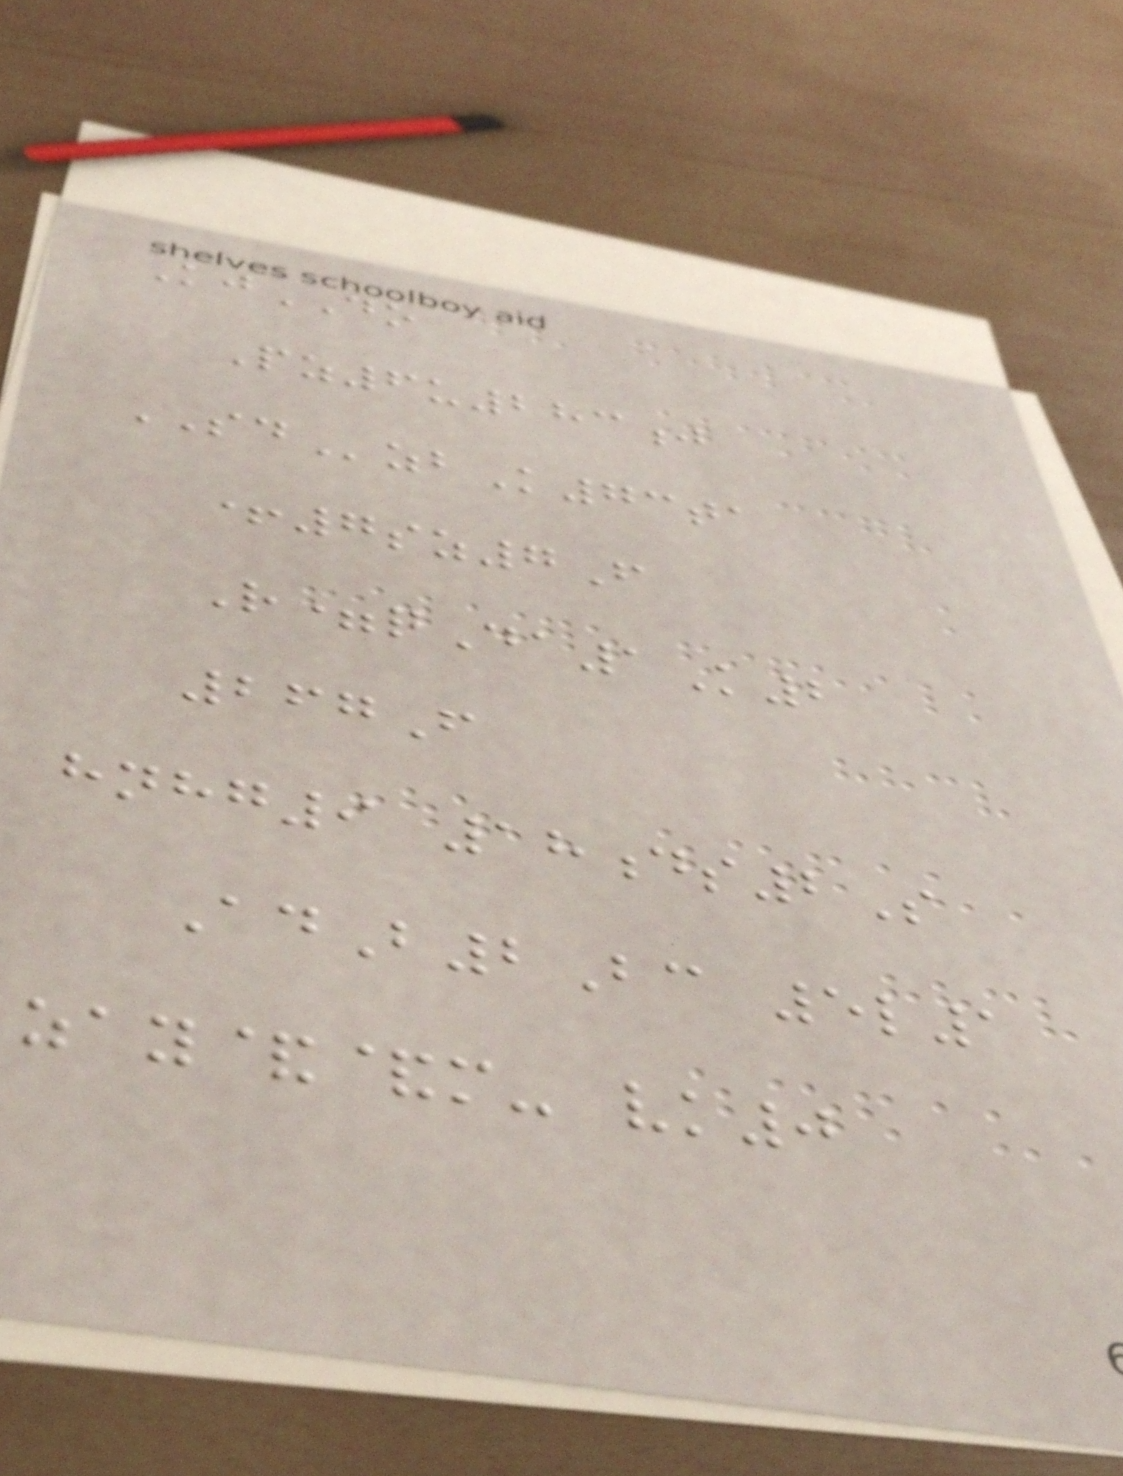KjDO
Pz6u283j
SDzbK73ta
+7sz7F
R=qDa1K2
267F
hnhg9 18ds2S
AdB2Bc 5l1
zay&&m- vk0
